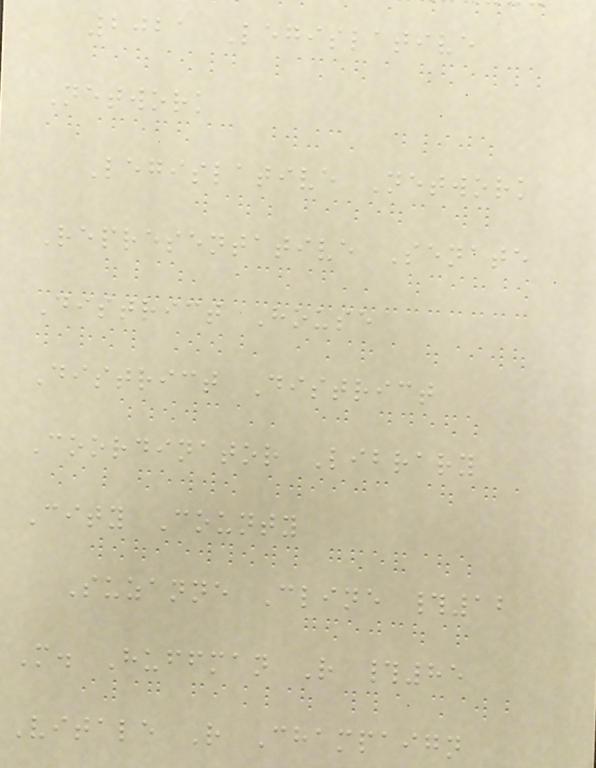2021 Legislative
Network
Legislative Network
Representative Senate
District House
District District
Coordinator Library
City County
Suzanne Cline #12
M. Huffman R #85
Vitale R Champaign
